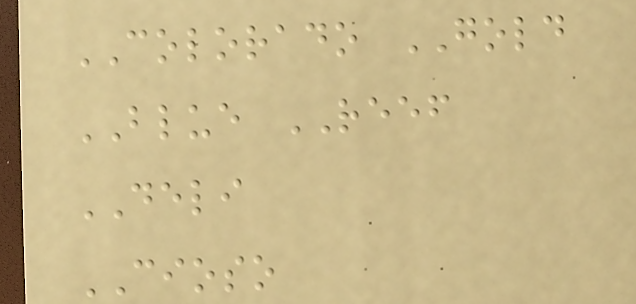COLORADO GOLD
BLUE REEF
DELI
CIOSO
